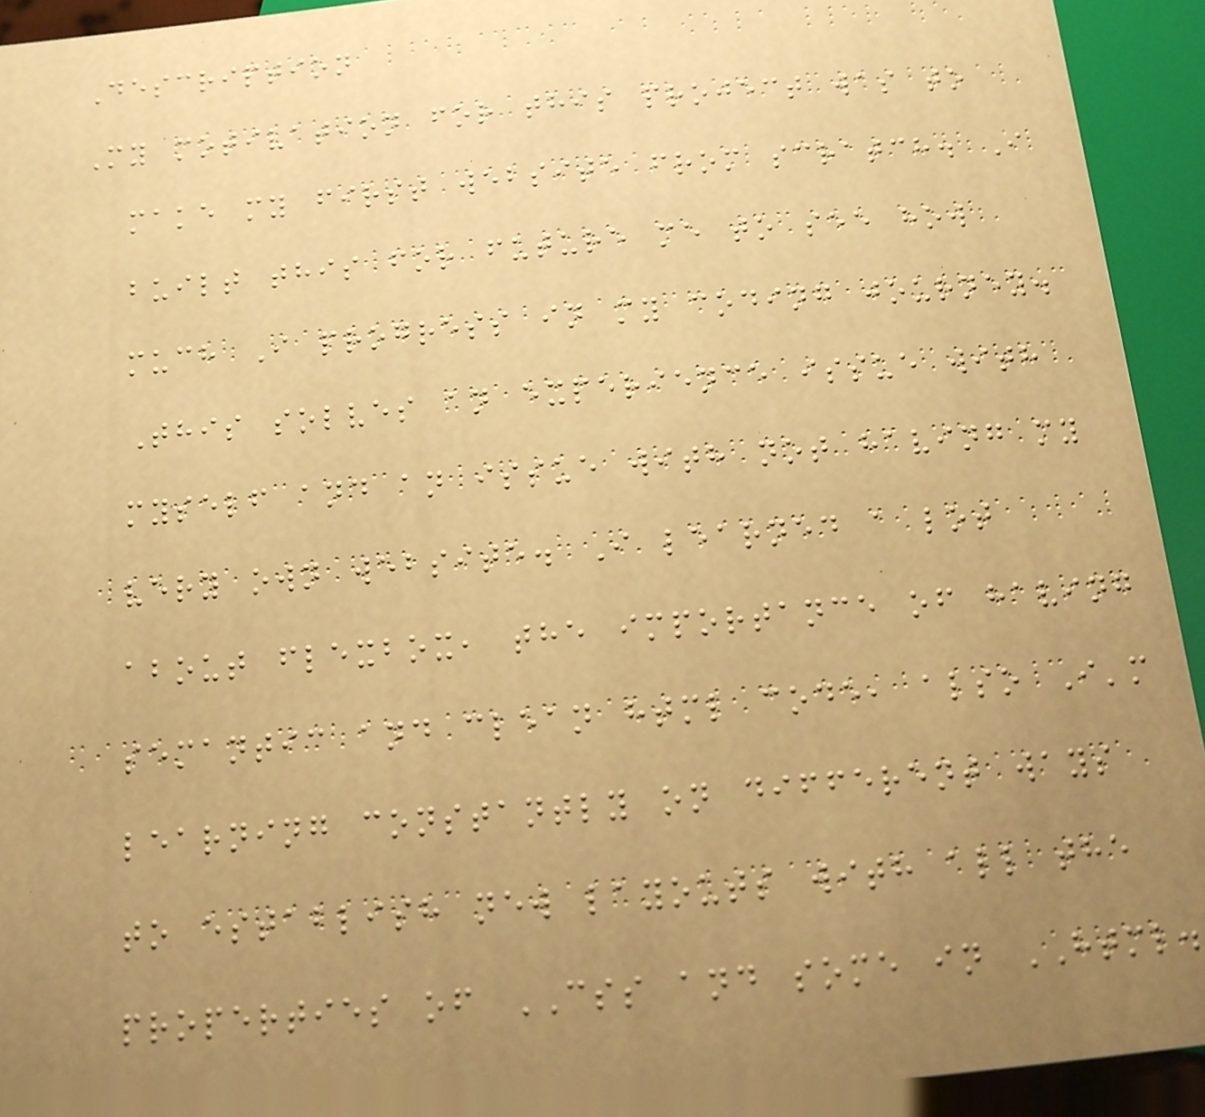Description
My motivation for this project was to
make my first website from scratch. I
built this for future me to see how
much I progress in my coding journey.
This solves an experience issue with
myself and an issue with not having my
very own website. I learned a lot
about flexbox, the importance of having
semantic and clean html code, also I'm
learning constantly on different ways
to establish new layouts with all the
properties of CSS and some in HTML.
